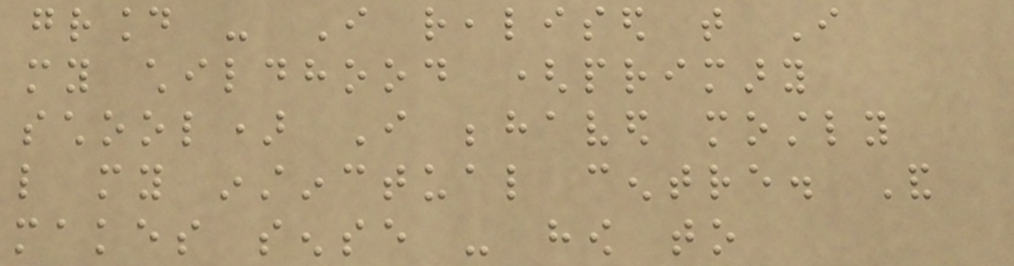ground - I realised that I
my childhood (primary
school) I behaved mostly
like my instinctual centre. And
makes sense - how to
